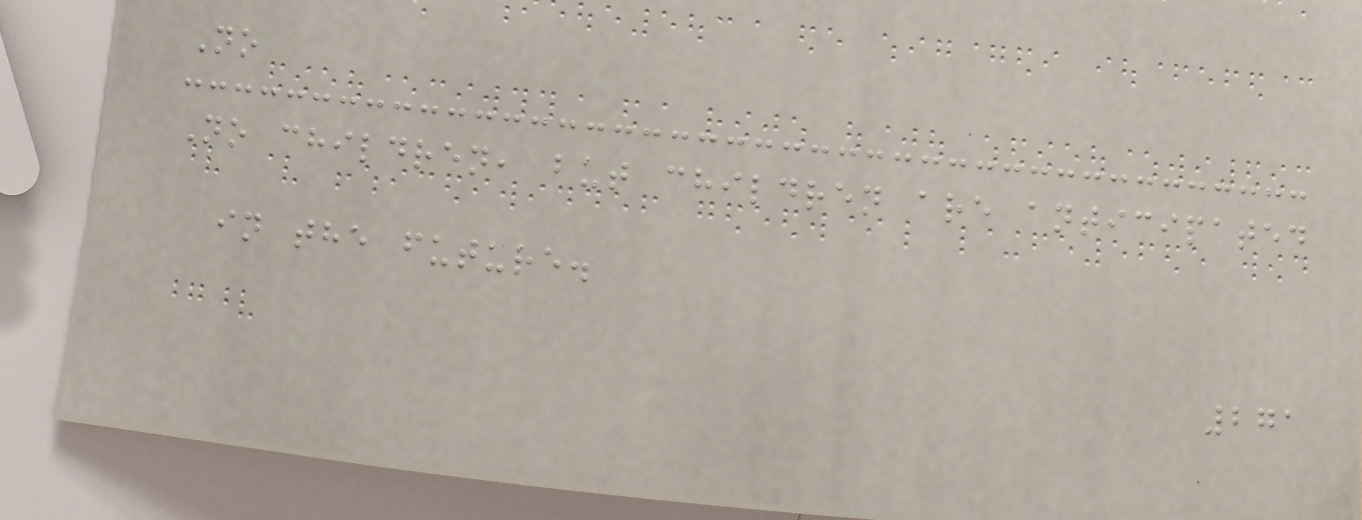No
No children, but children are anticipated
in the future.
271
